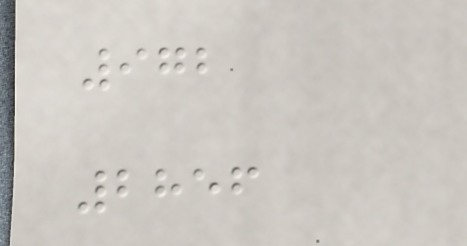972
2856
